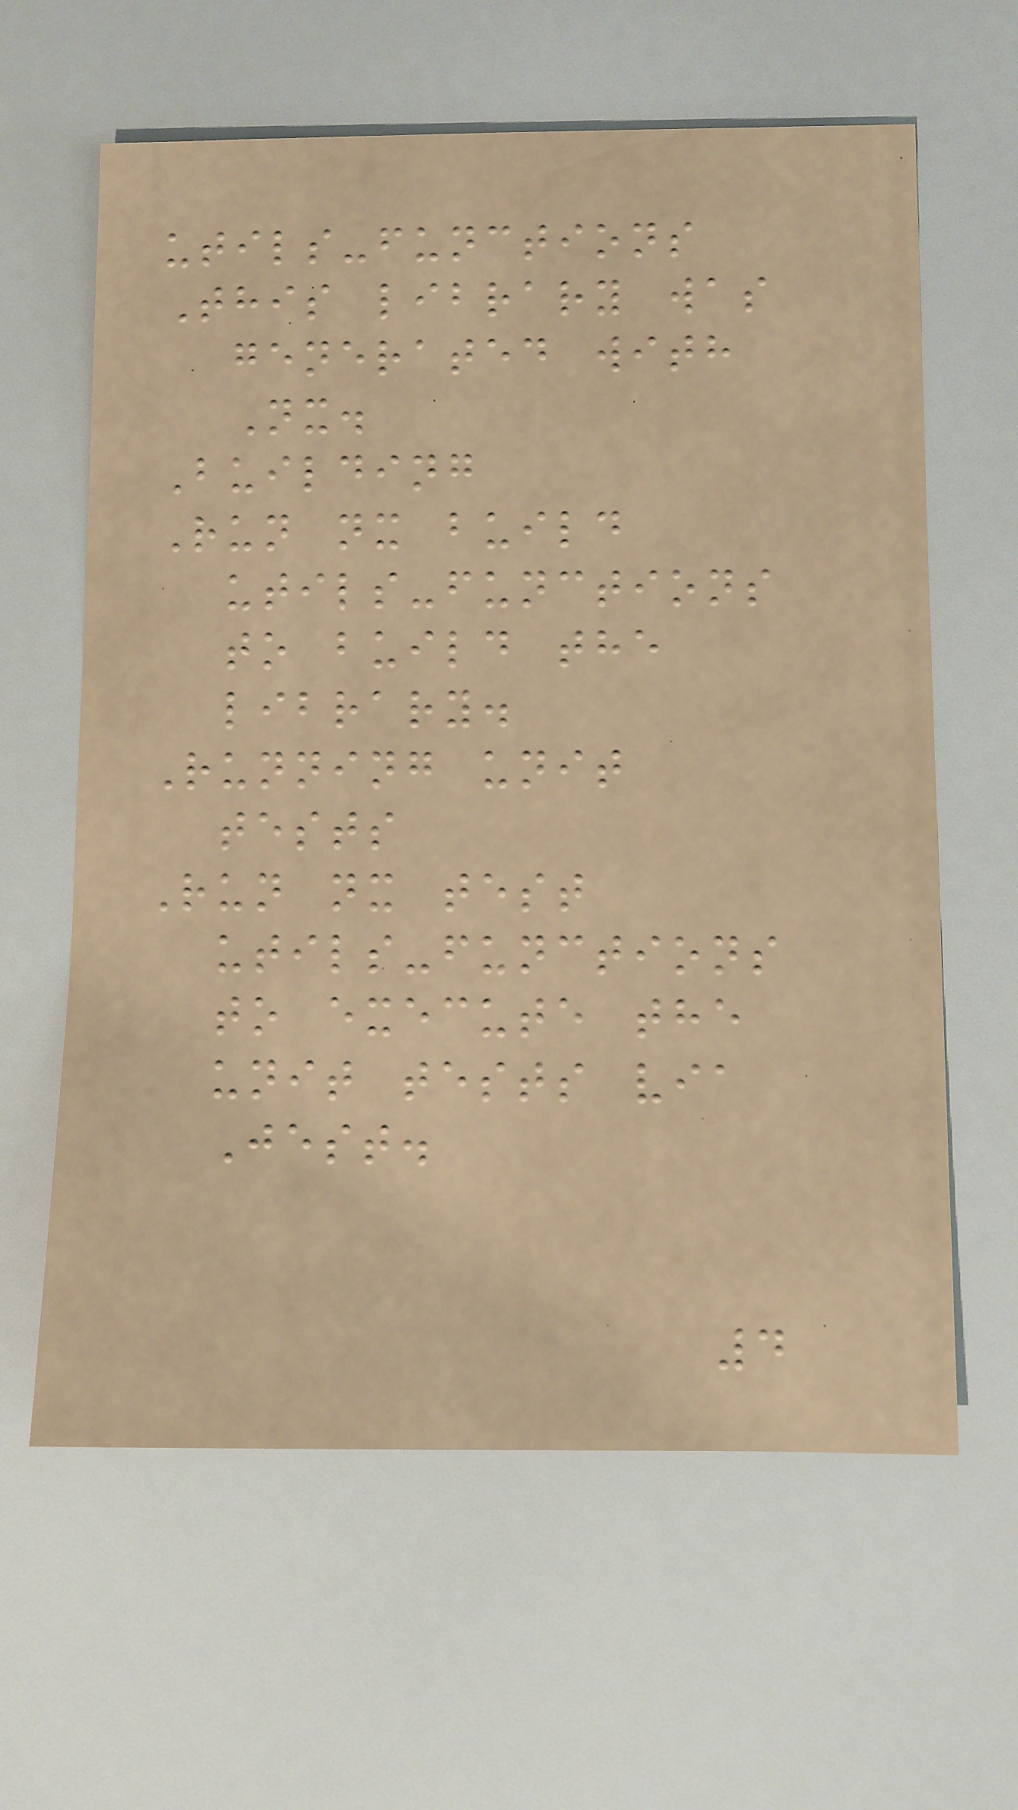utils-functions
This library was
generated with
Nx.
Building
Run nx build
utils-functions
to build the
library.
Running unit
tests
Run nx test
utils-functions
to execute the
unit tests via
Jest.
4
